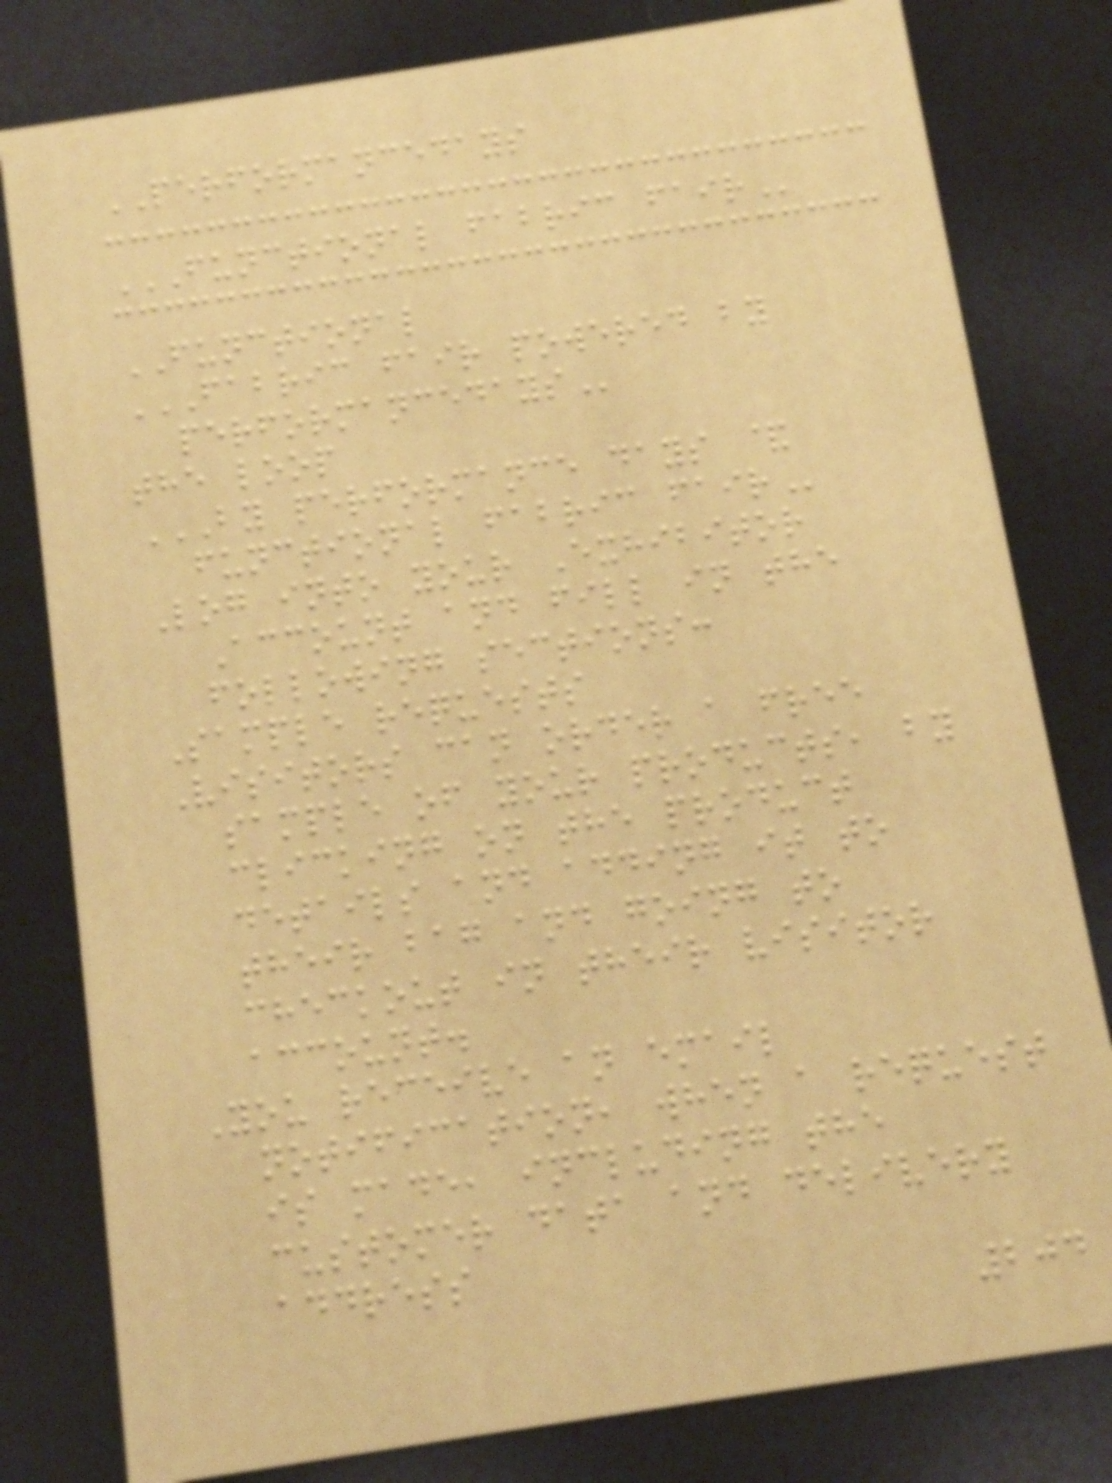PERFORMANCEDAYS
FUNCTIONAL FABRIC FAIR
FUNCTIONAL
FABRIC FAIR POWERED BY
PERFORMANCEDAYS
the loop
BY PERFORMANCE DAYS &
FUNCTIONAL FABRIC FAIR
Log into your Exhibitor
Account and fill in the
following sections:
Sample requests
Visitors can order a free
sample of your products, by
clicking on the product
details and adding it to
their bag and going to
checkout in their visitor
account.
You receive an email
notification, when a request
is made, including the
customer data and delivery
address
204
